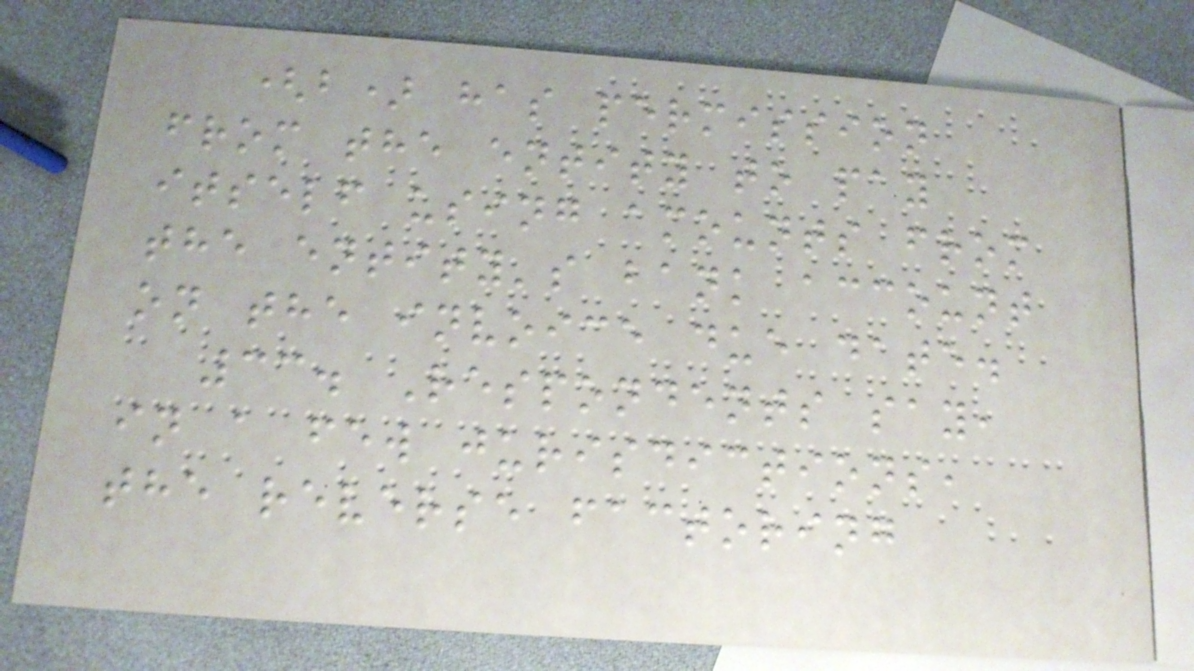(b) has permission
from the entity to pay
itself using amounts from
the entity's bank account
on the invoice due date.
33. Respondents say,
in a few jurisdictions,
the reverse factoring
